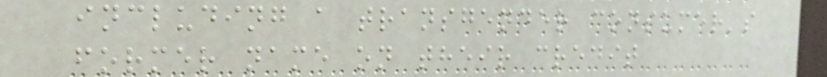including a transgender consumer's
former name on their credit
